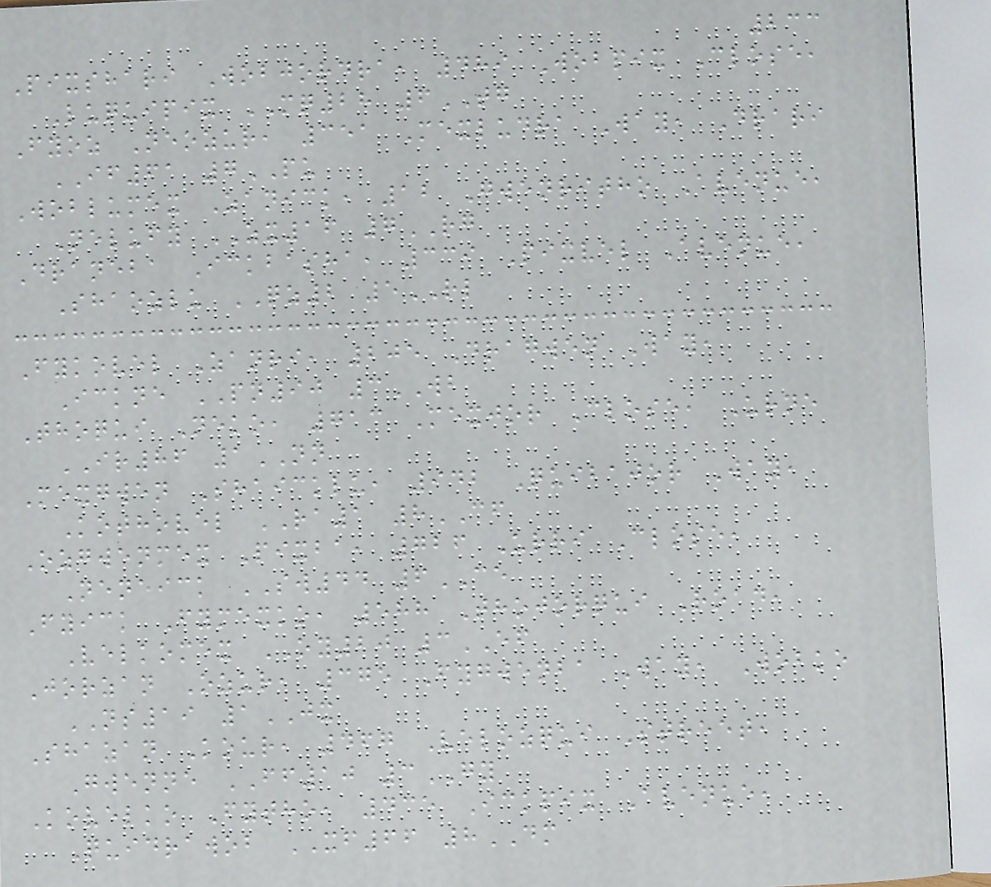233
Pixshari Wobjordra, 489 Wobpix Close,
Luquipix MQ28 6TG
Fyoz Neozur, 351 Mexludra Way, Drari
IF61 7PU
Woblumex Zanick, 12 Gwenritho Avenue,
Nelufy ZX16 7RG
Draneba Ickbasha, 339 Pixvel Avenue,
Shaozlu QZ2 5RL
Fykovel Zanri, 205 Dragwen Way,
Ickne PN90 3WB
Thoqui Neko, 713 Mexjor Close, Urne
IR86 1NN
Mexgwen Shaicklu, 942 Quibajor Way,
Kothovel RA1 8CF
Ozgwenmex Pixba, 726 Urri Close,
Neneick SW44 6CE
Fyick Fymexko, 588 Thojorqui Road,
Velkomex OY20 3EF
Jorzan Ozur, 375 Fygwenba Way, Wobko
NS19 1JX
Shazan Kour, 467 Velozqui Street,
Gwenne FF10 3GY
Kovelko Fytho, 435 Ickpix Avenue,
Quidrawob XF66 8DM
